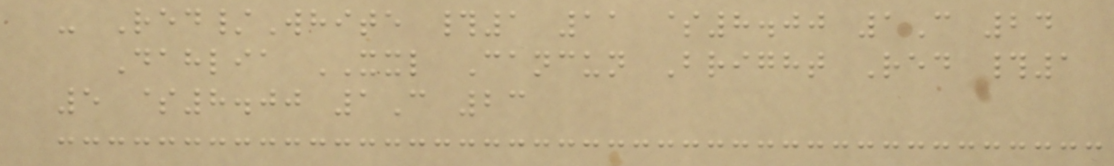- Red/White #1 11 $8.00 1C 24
Dahlia XXL Cancun Bright Red #1
5 $8.00 1C 23
